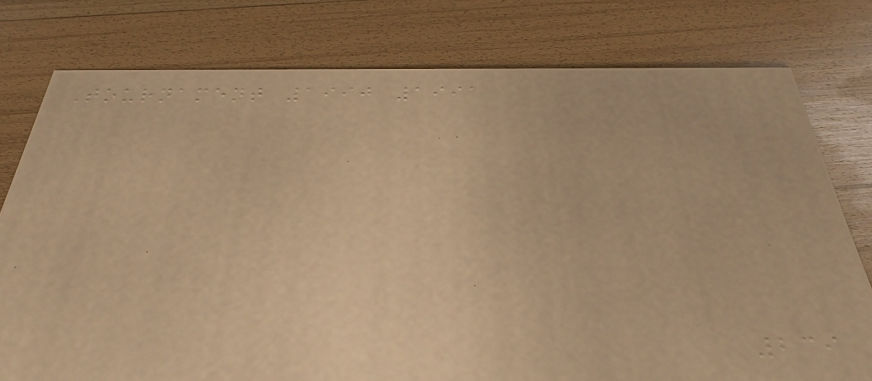Tournament 1990 1991
239
